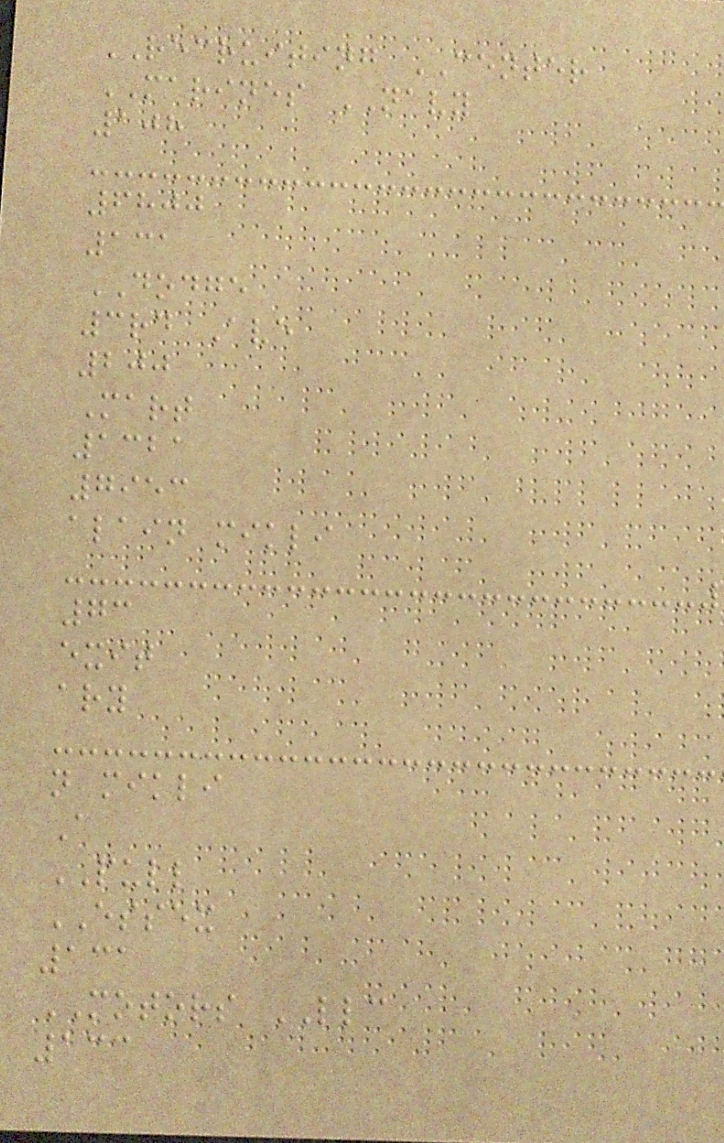RECRUITING CENTER
MARINES NAVY
108
6800
131
DODGE
3rd Ave
200
Mart
1321
7953
alain mikli
73
exit
ary
n mikli
A
PULL
ESSEX
131
MOTORS LLC
133
